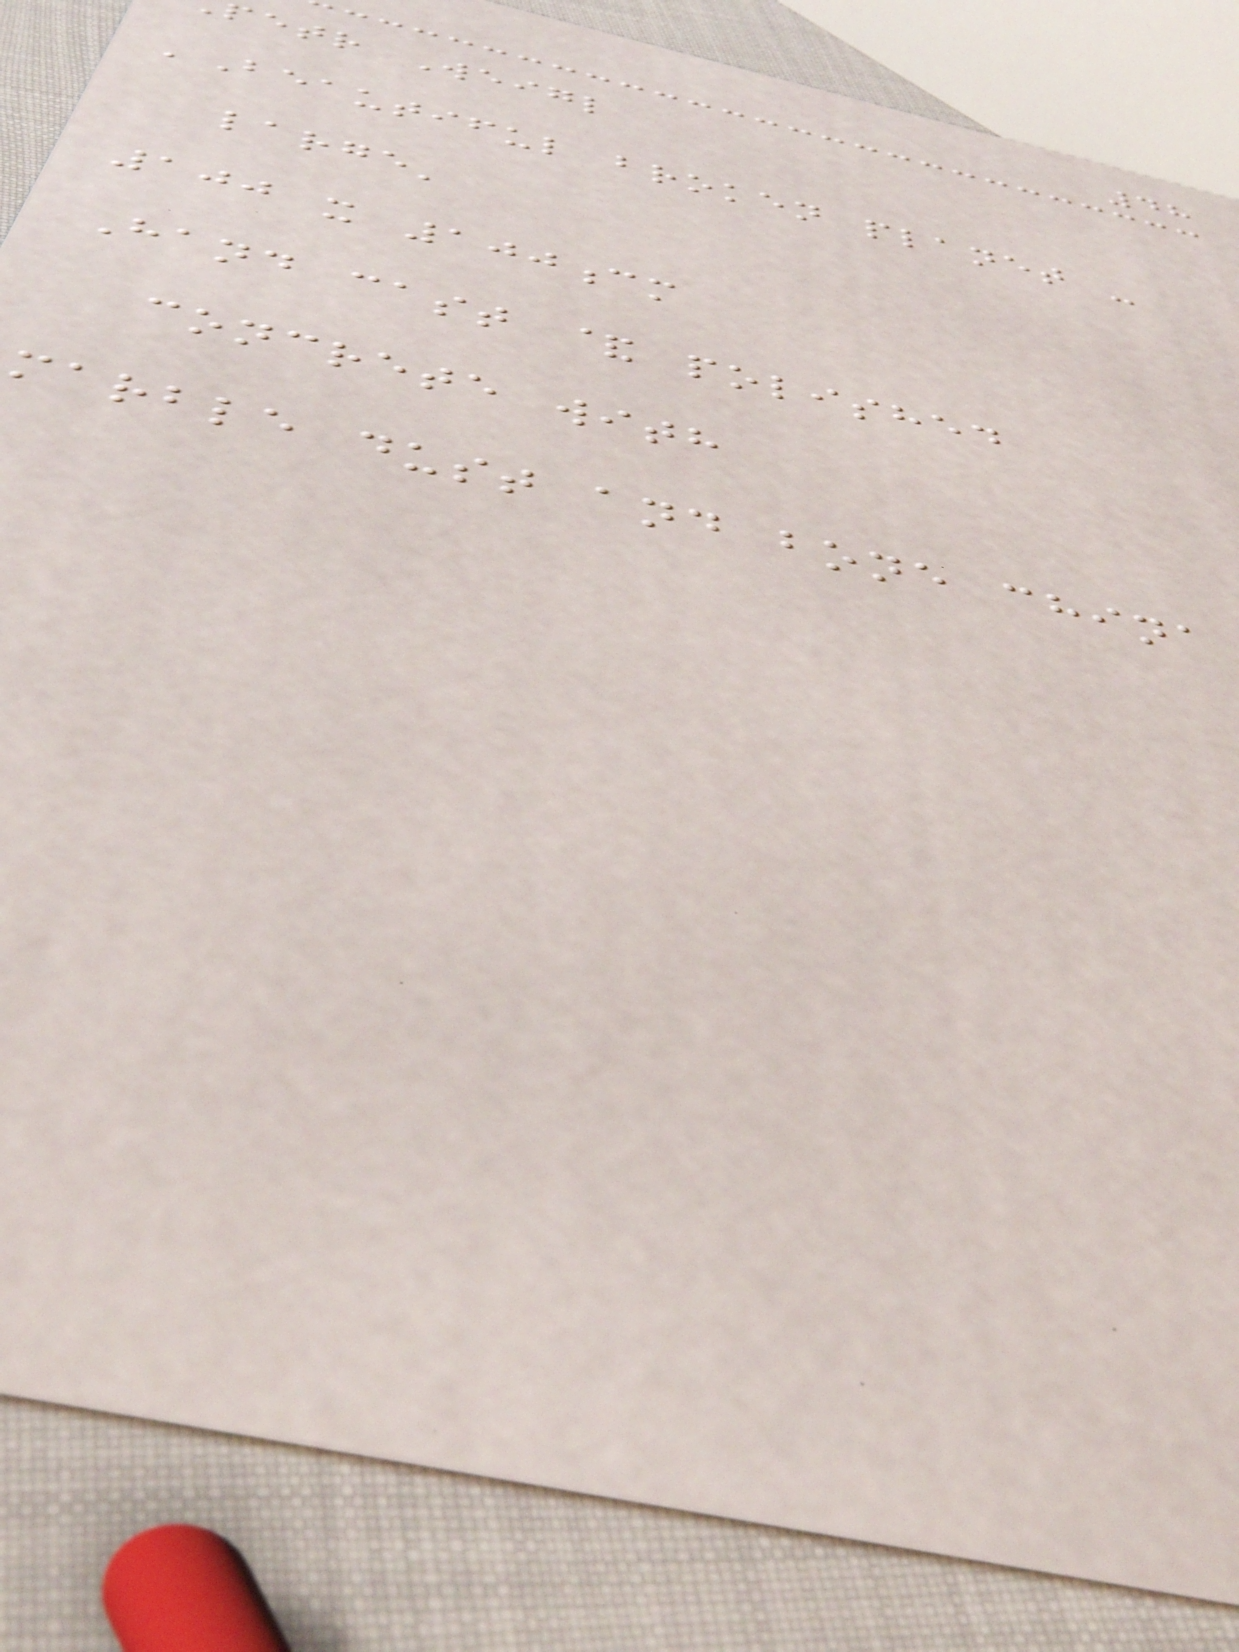48
etr Weigl
'Beautiful broken planet -
large'
100 x 100cm
Hand cast & polished
concrete with
marble dust and bone china
